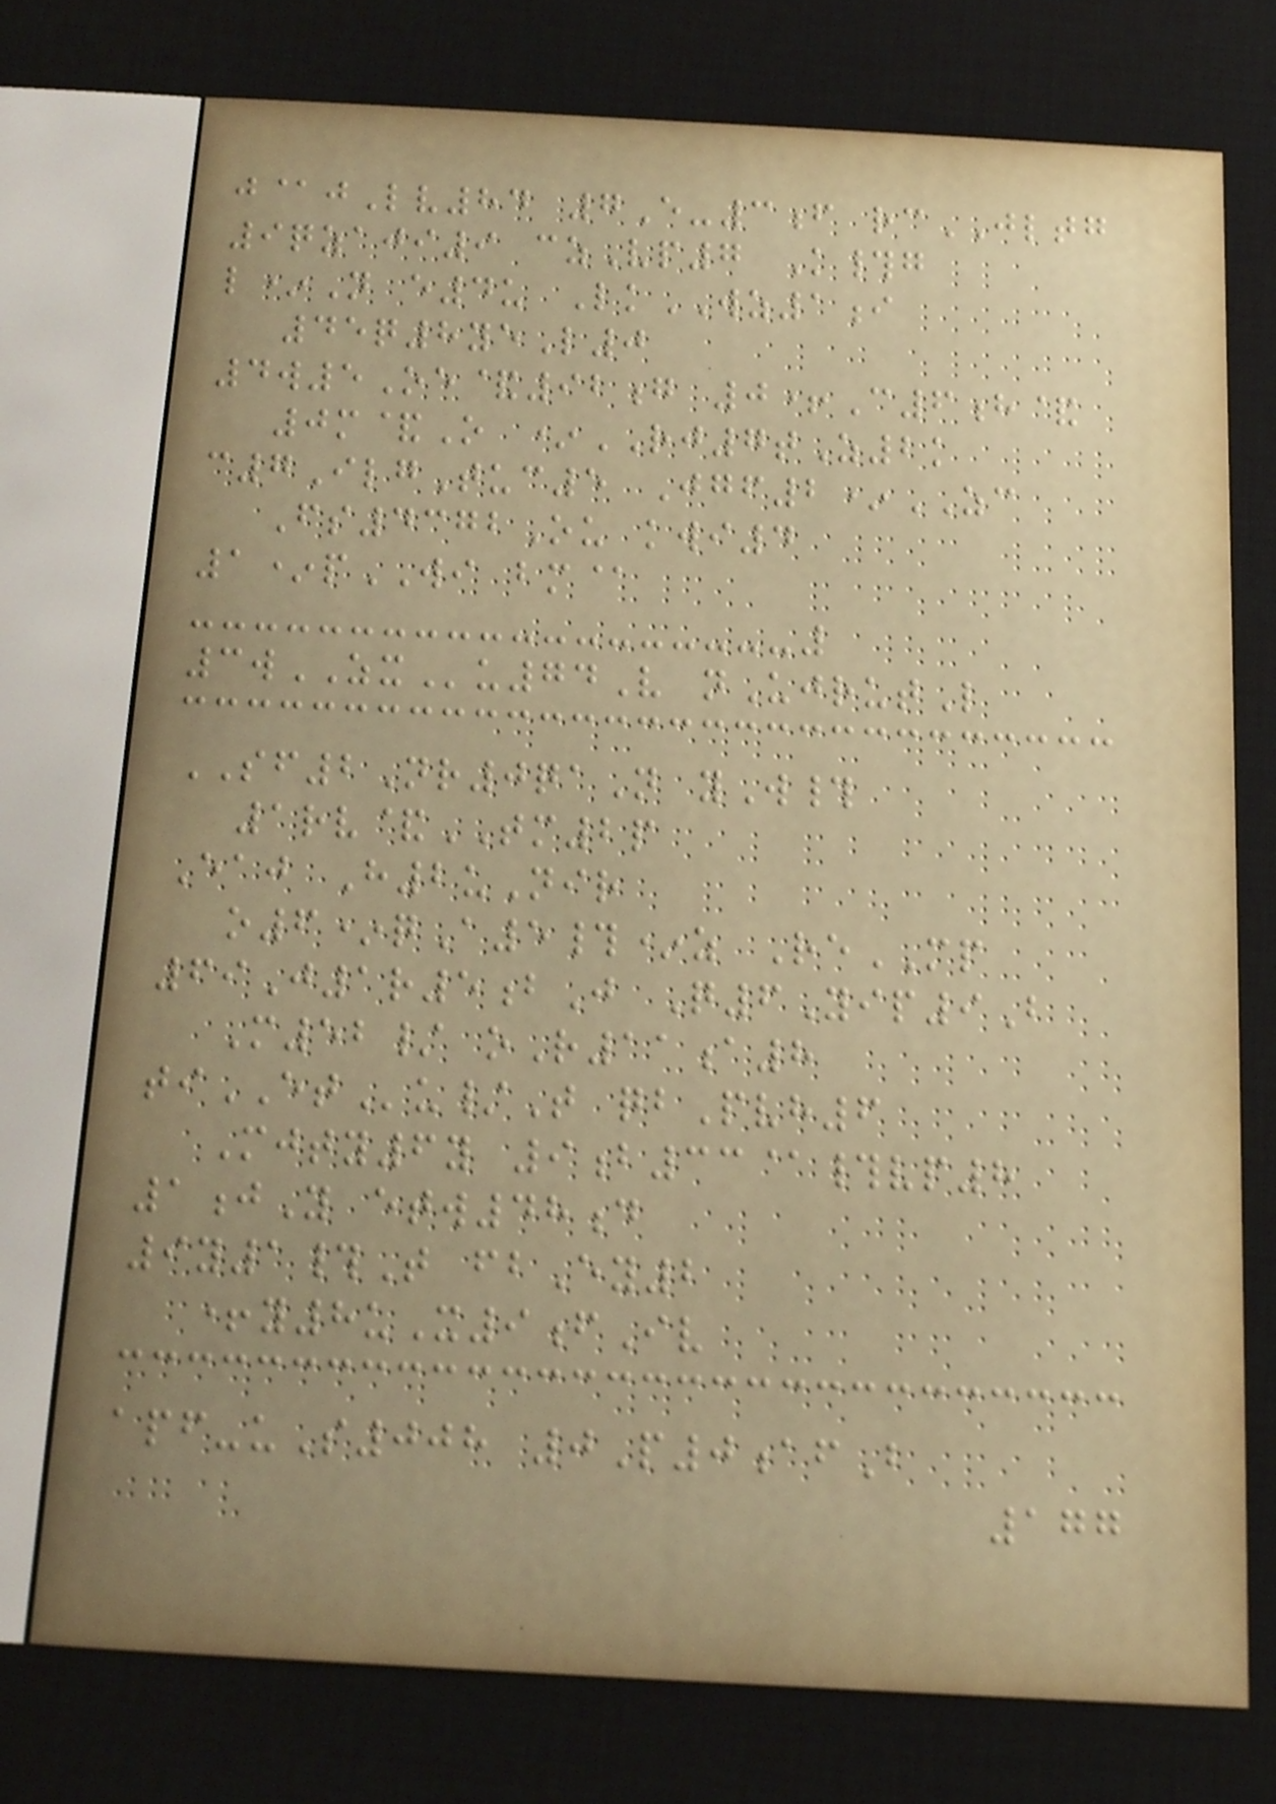j@jLv84 7E-3f rcJLTG
9qzaji9 czVp7 K#g
l*N e4u LkWZ1i
45q8yeL0
4w5Oe&92g 0+C6h&
0m&O *RJ7tZ2k
c7IlgTuc5 Jgf2*ZC
Fs4372Ou kwi4
1*pWI bm@
3wZXu74V nUjrutL
SF2Nr0qaN yW#
1rv&TM2p
Eaj H2uNir
o6*qA5#*z ReMP
69J1r5bJ Q6Yip9B
M52/ oR11a8
tiETu/T qbPvh6
Mjty6y 9b33@#vp8
1jY etw48d
9y1#T fbEy2
+y8uX9fIv
apf-uS008 0P0afB
177
